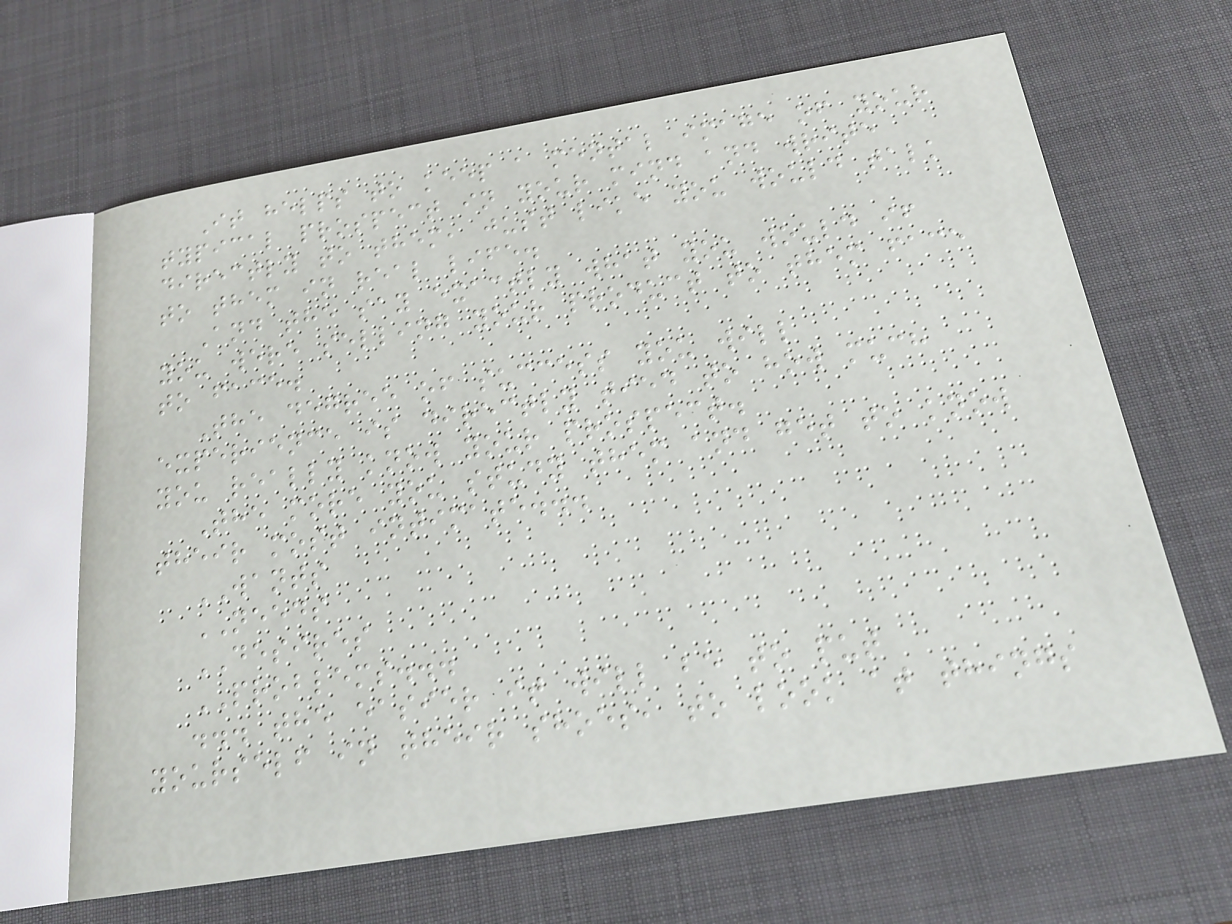It helps to keep a mental image of your
typical prospect in your mind and write
directly to them, just like you would talk
to them in real life.
And the say exactly what you would if
you were selling your product to them face
to face.
The degree of success you will
experience is directly tied to how much
you really know your prospect.
The more you study them and get to know
their most intimate...
WANTS
NEEDS
DESIRES
PROBLEMS...
... the easier it will be to put
yourself in their shoes, to look at things
